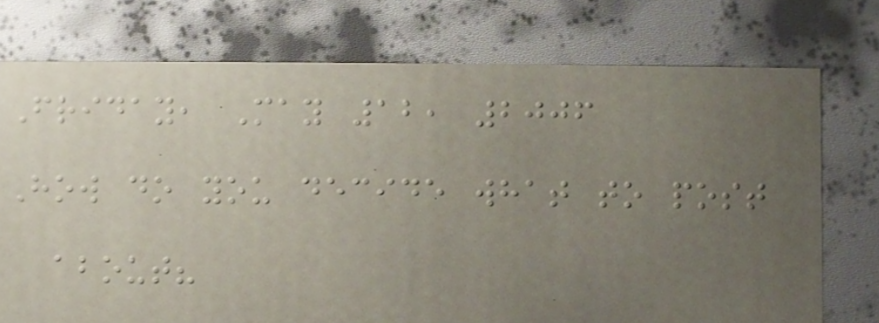Friday, May 12, 2006
How do you decide what to post
about?
